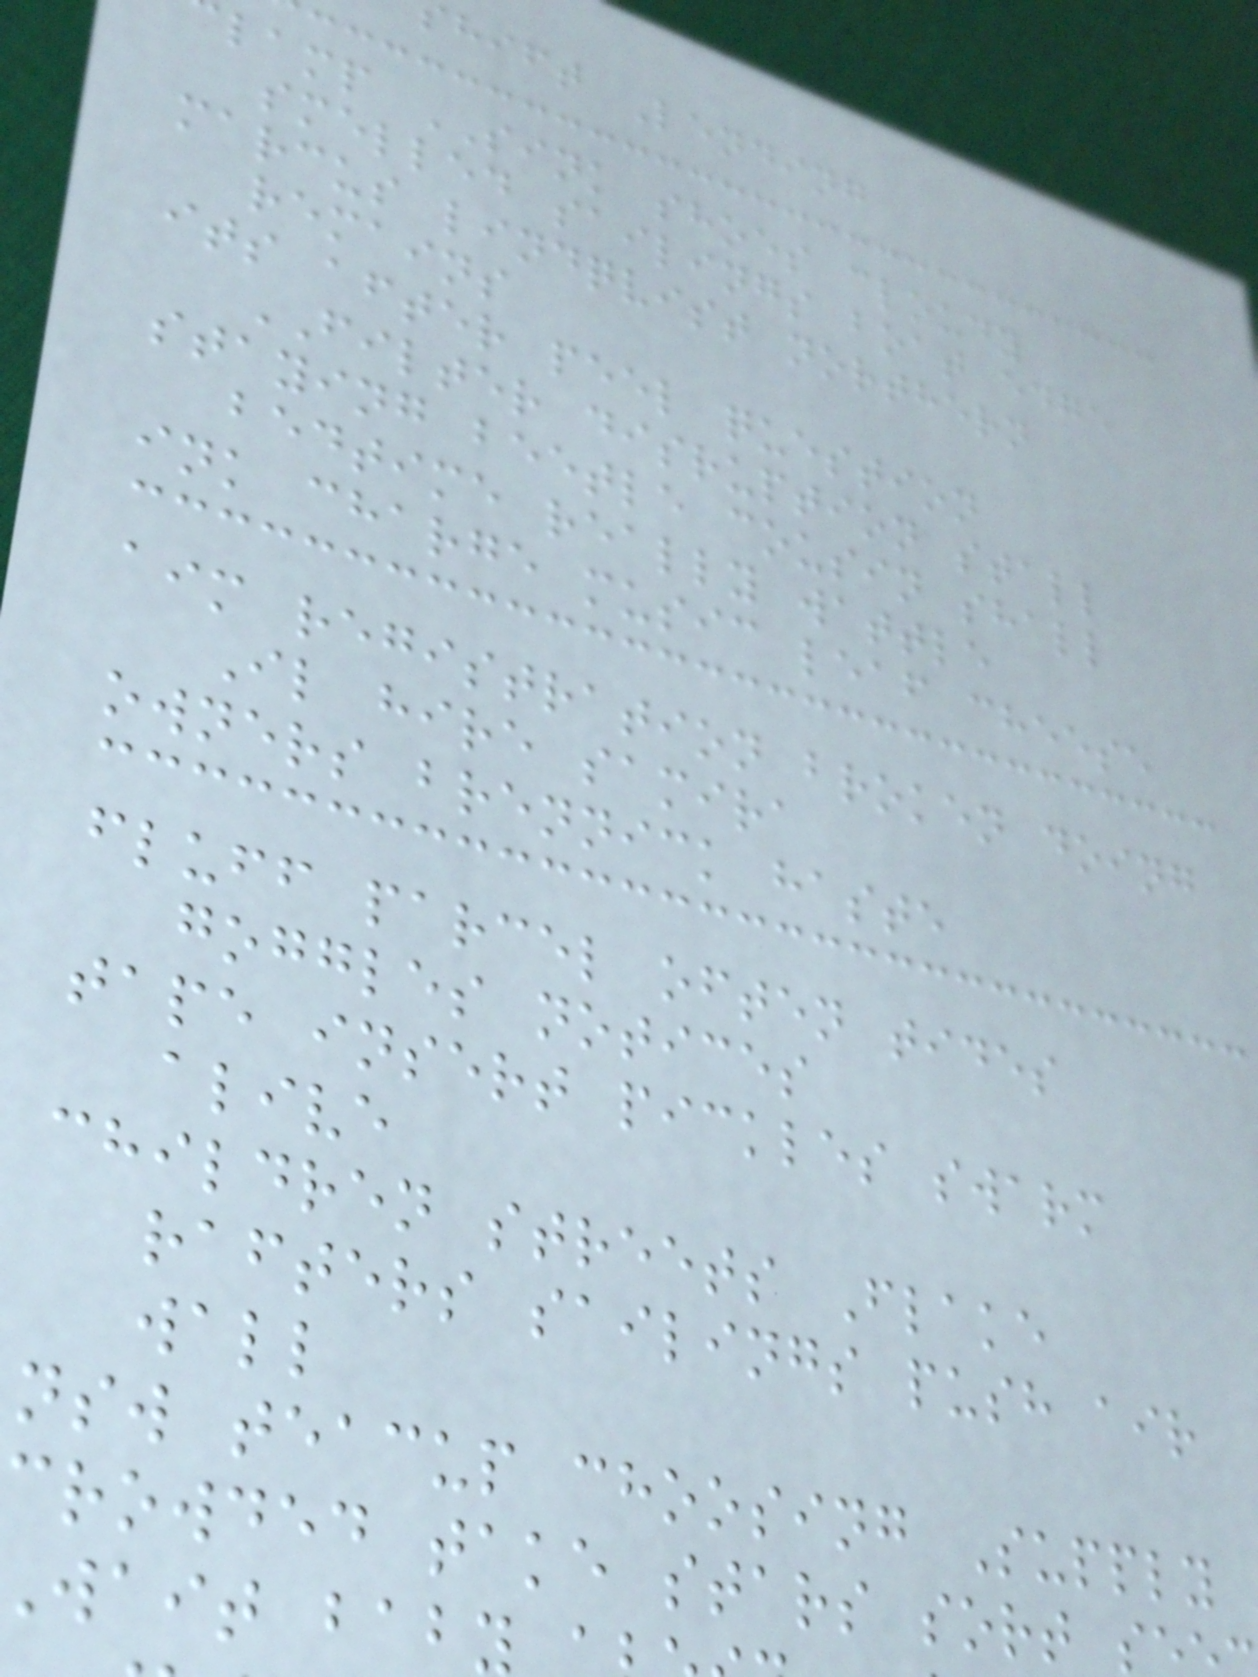hift Lending
lamp SINK shoes cloudy
smelled sailings boat edge
marcus lindqvist northern
remains
its after peel question
FILTER disruption stall
staying beetle cousin shall
bedtime really wattle
ink charge music leaf cheese
aim registration broken doing
Il hire samira
owners brennick haste
fluff parcel often tides
goggles notices
tape insert pickles swarm
alive
children streets Flake
rafters sailings push air
wall
nsw teacup choosing Supply
crowded take stars sort s
wait baby
